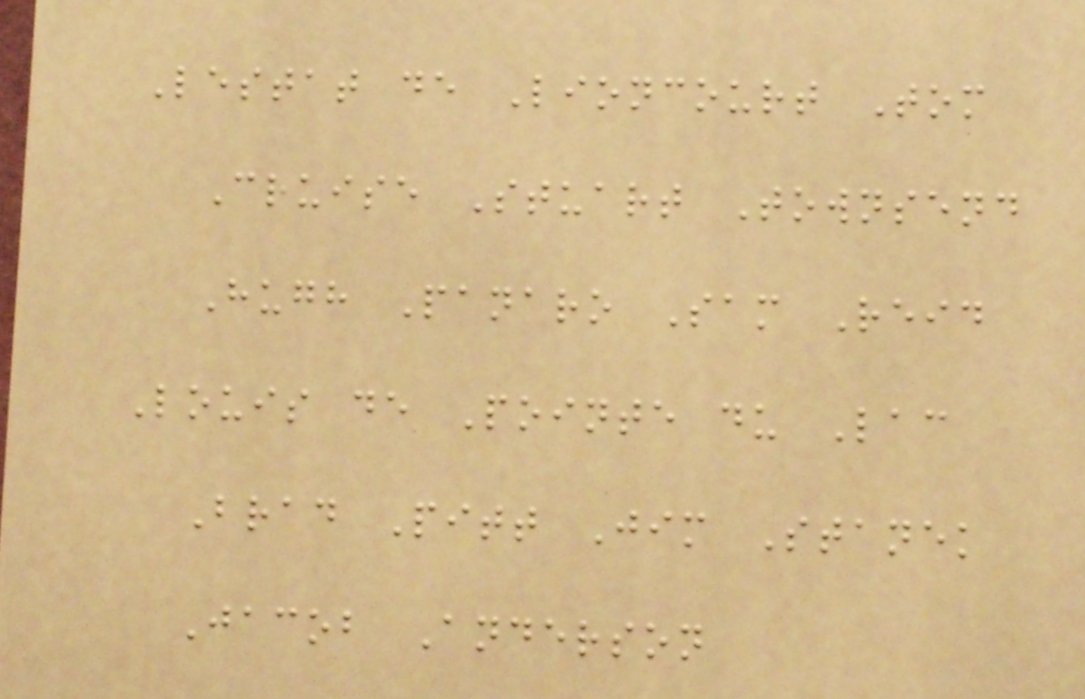Lestat de Lioncourt Tom
Cruise Stuart Townsend
Hugh Panaro Sam Reid
Louis de Pointe du Lac
Brad Pitt Jim Stanek
Jacob Anderson
